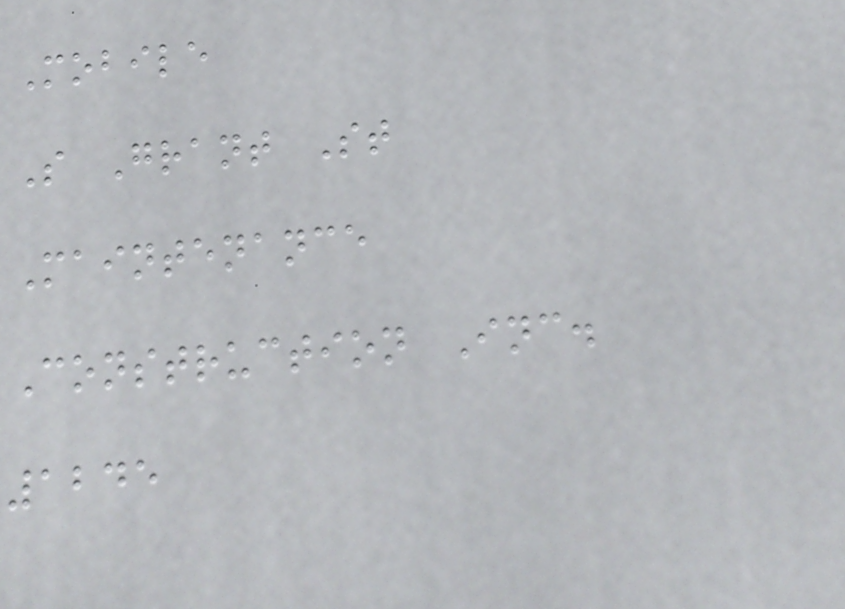Mobile
S Grant St
Maintenance
Construction Inc.
1245
